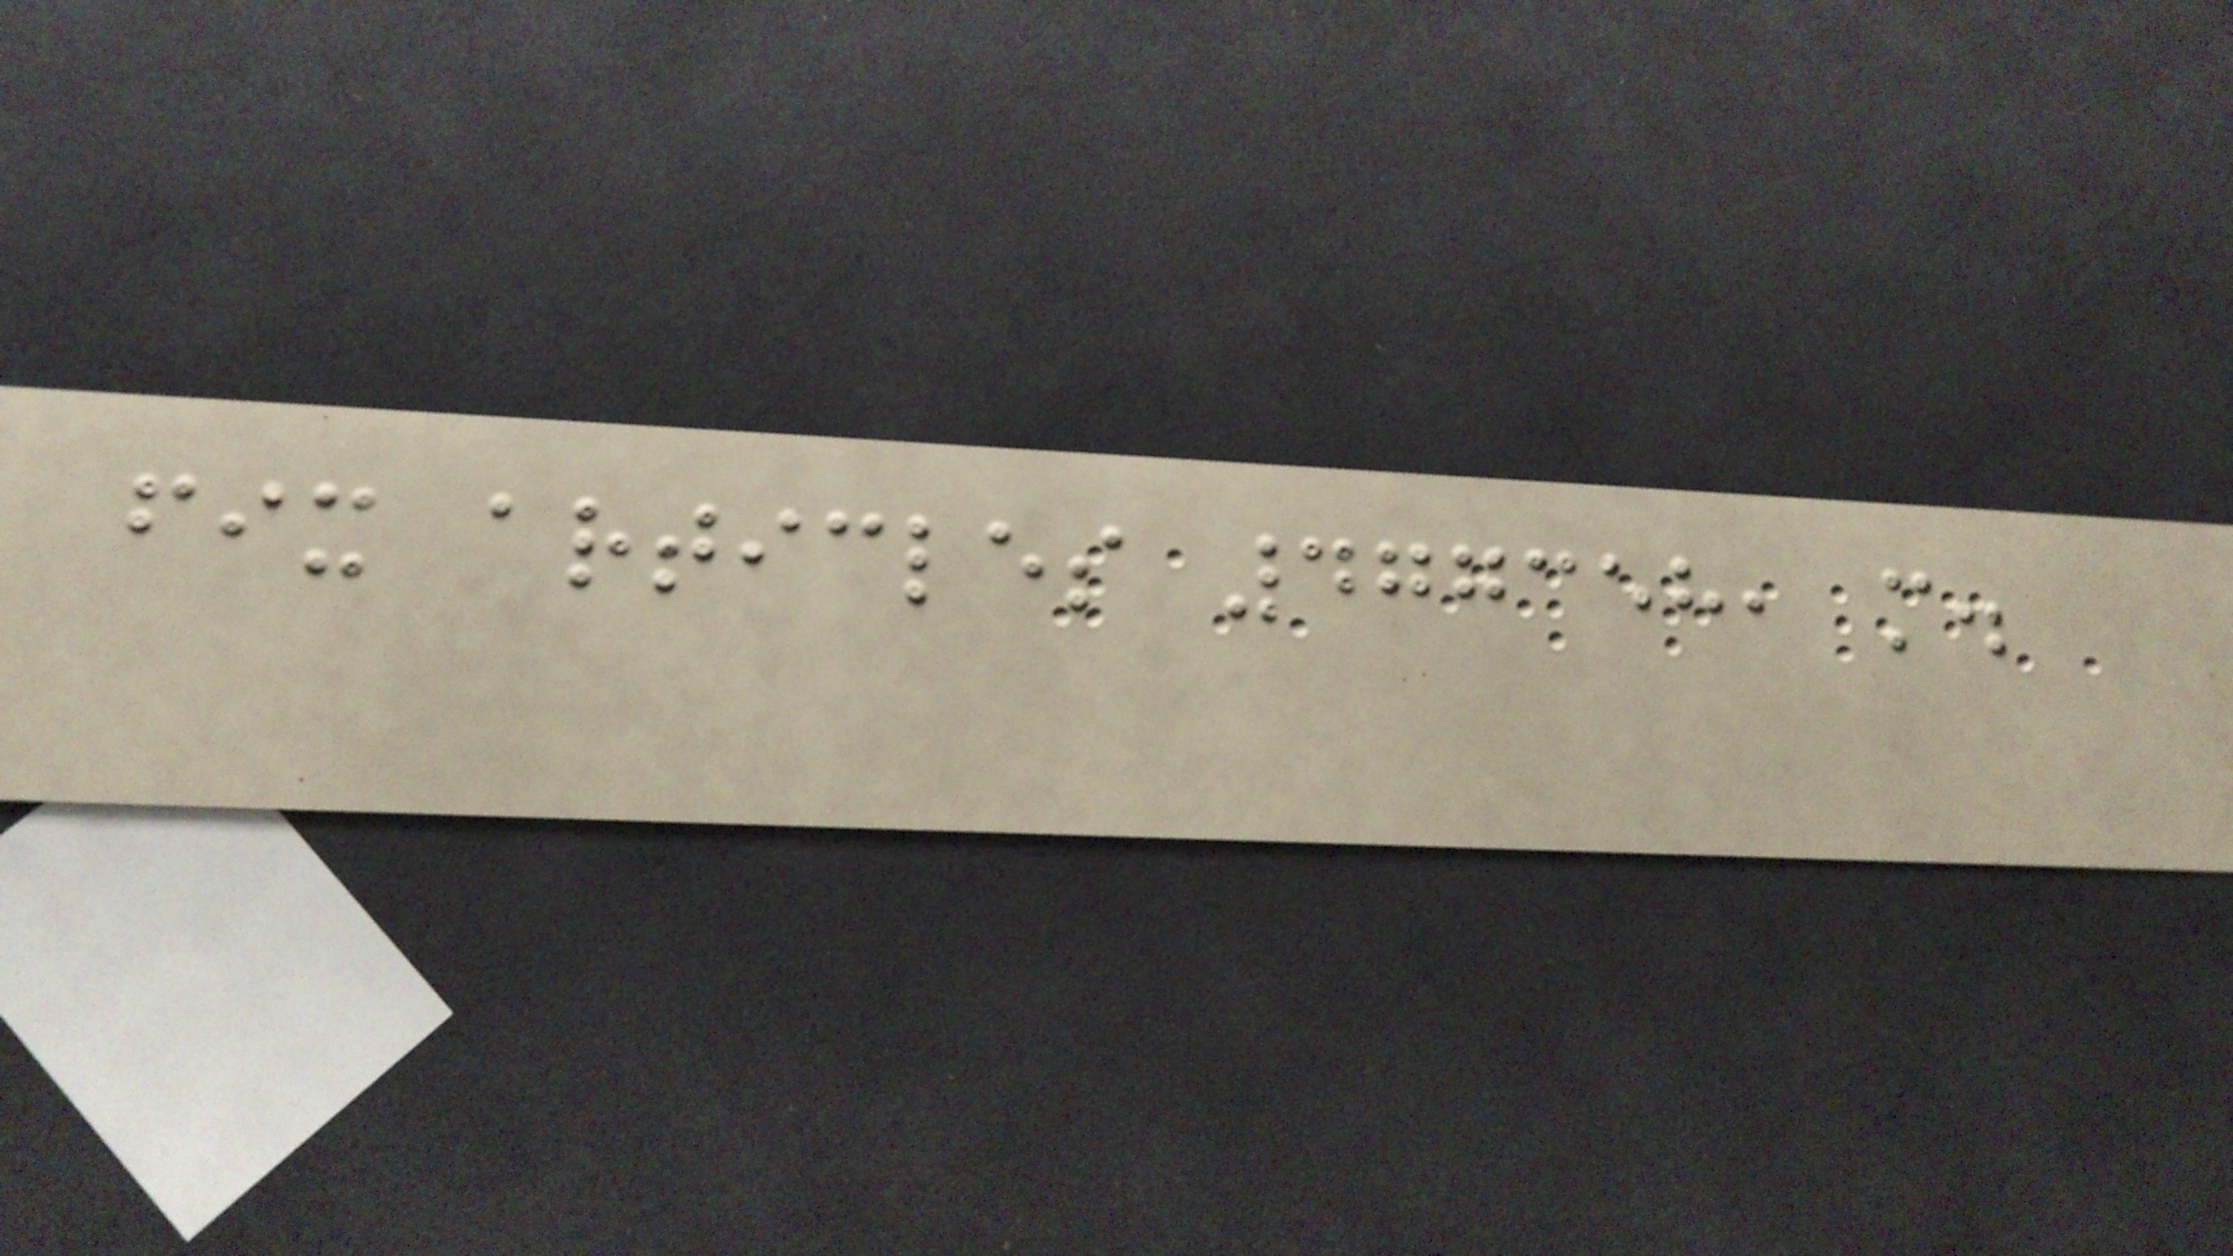fix articles 477358, m.
